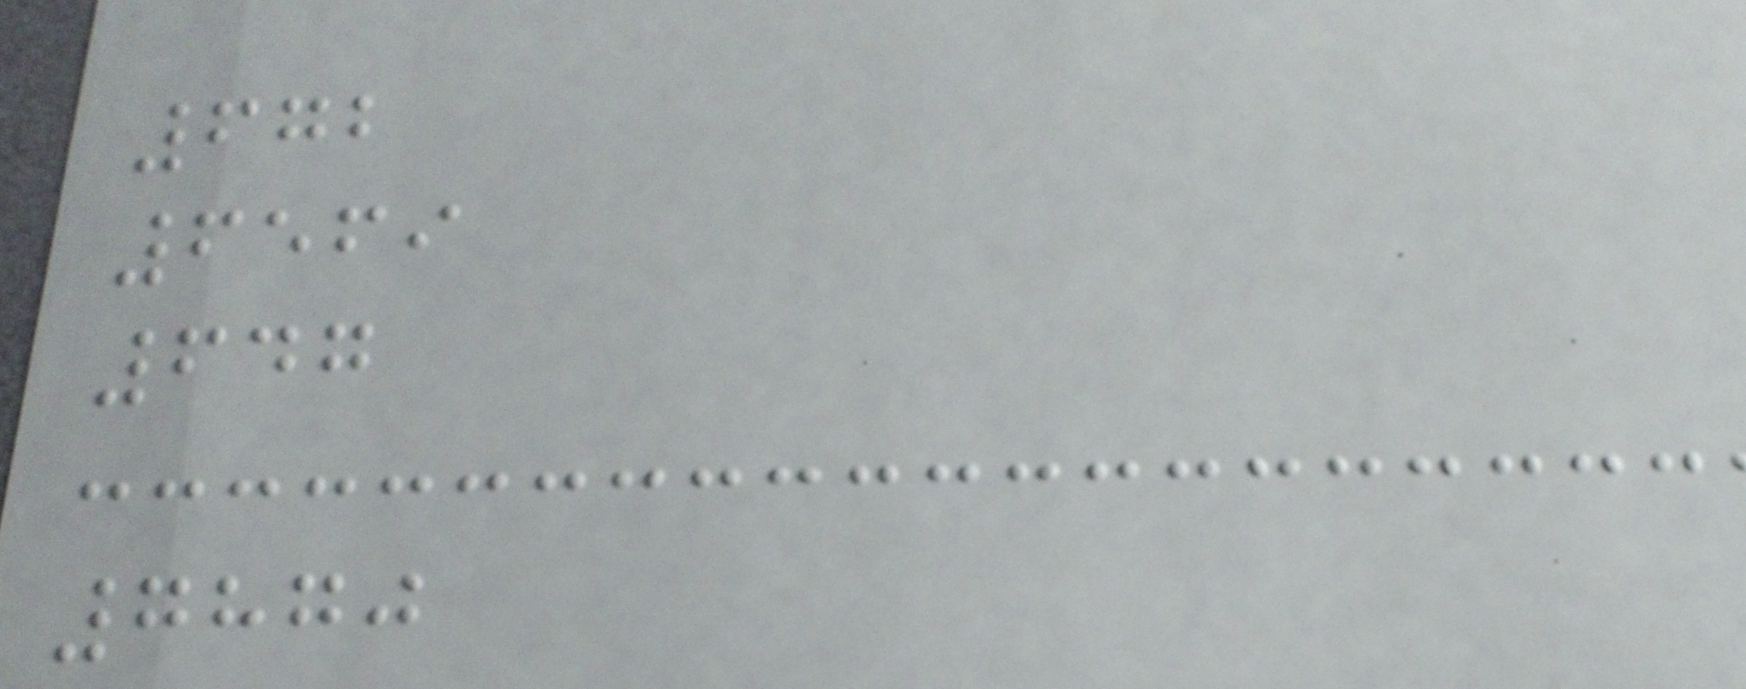672
6569
647
7870
